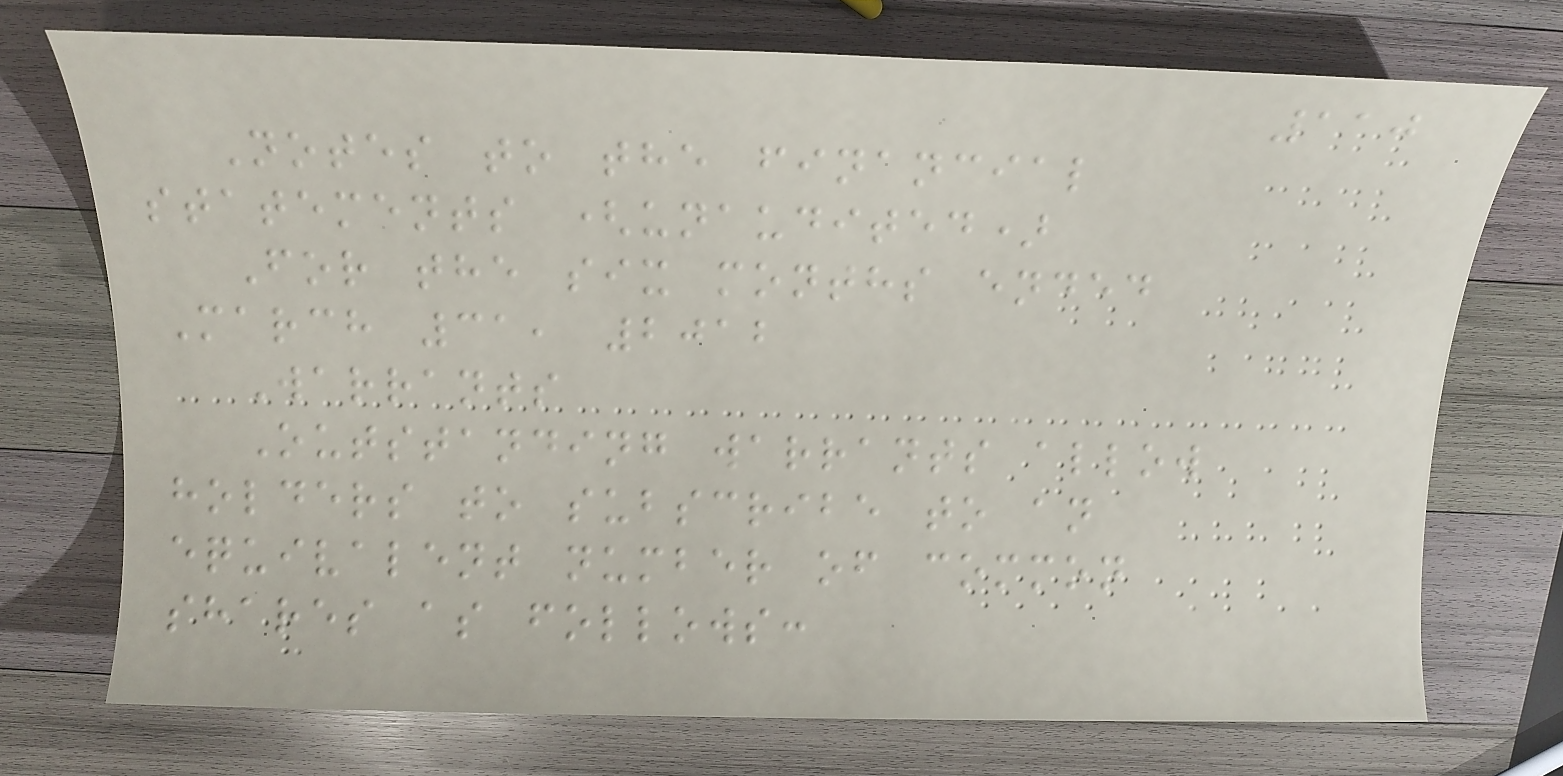110
Notes to the financial
statements (unaudited)
For the six months ended
March 31, 2012
Warrants
Outstanding warrants allow
holders to subscribe to an
equivalent number of common
shares as follows:
